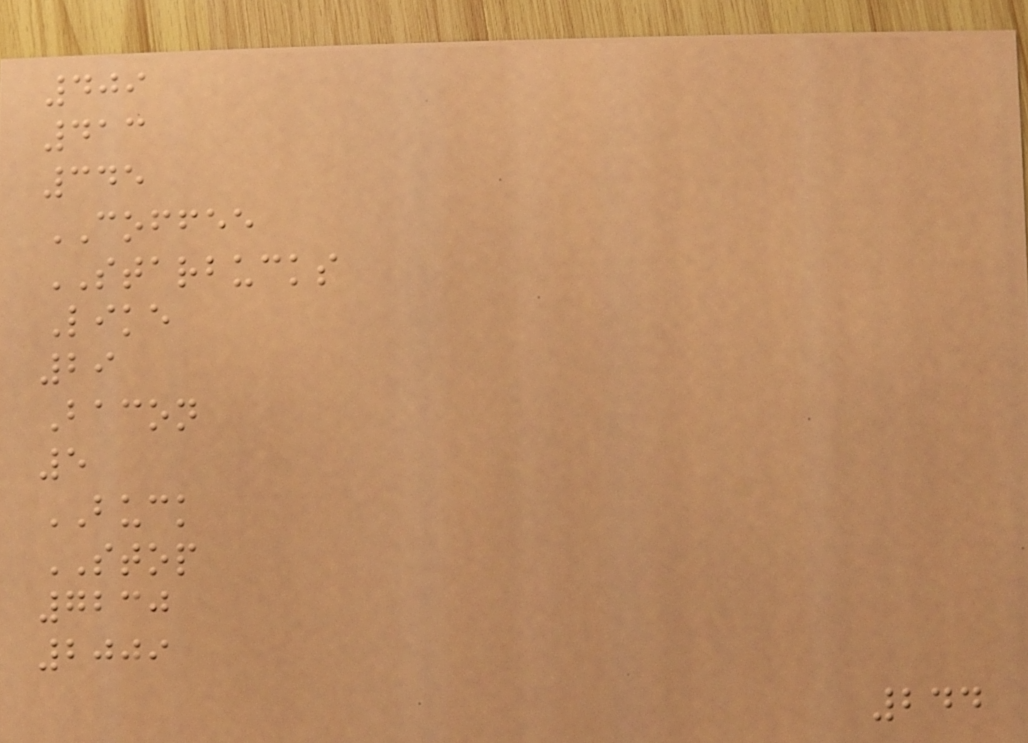409
413
345
COFFEE
STARBUCKS
Like
29
Bacon
5
BUCK
STOP
7230
2009
244
